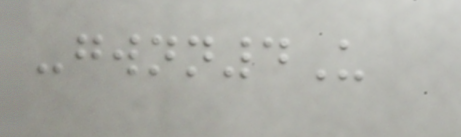-gwnn4U
